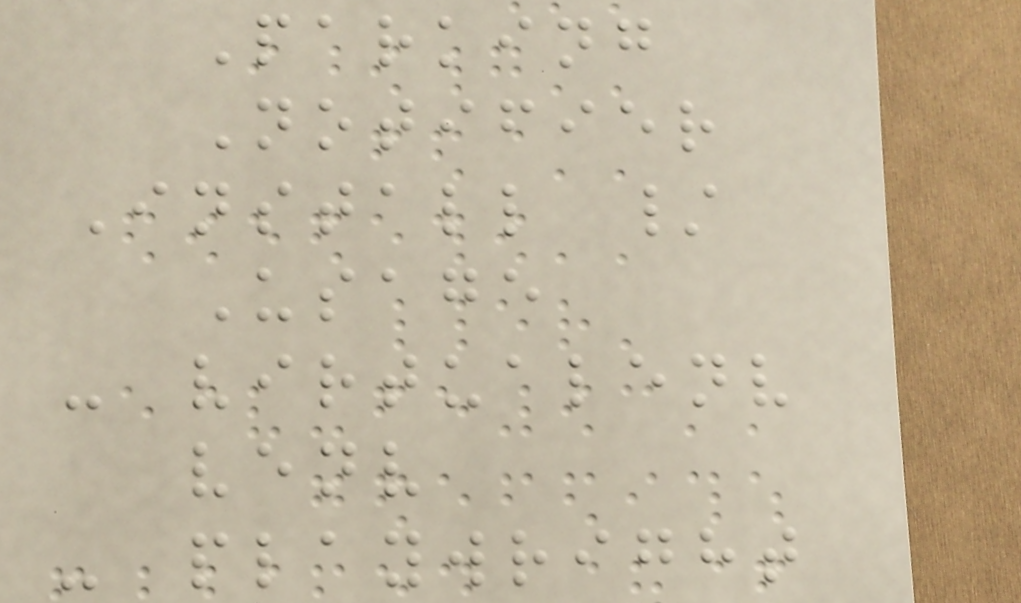Parking
Notifier
Install /
Usage
- virtualenv
venv
- playwright
